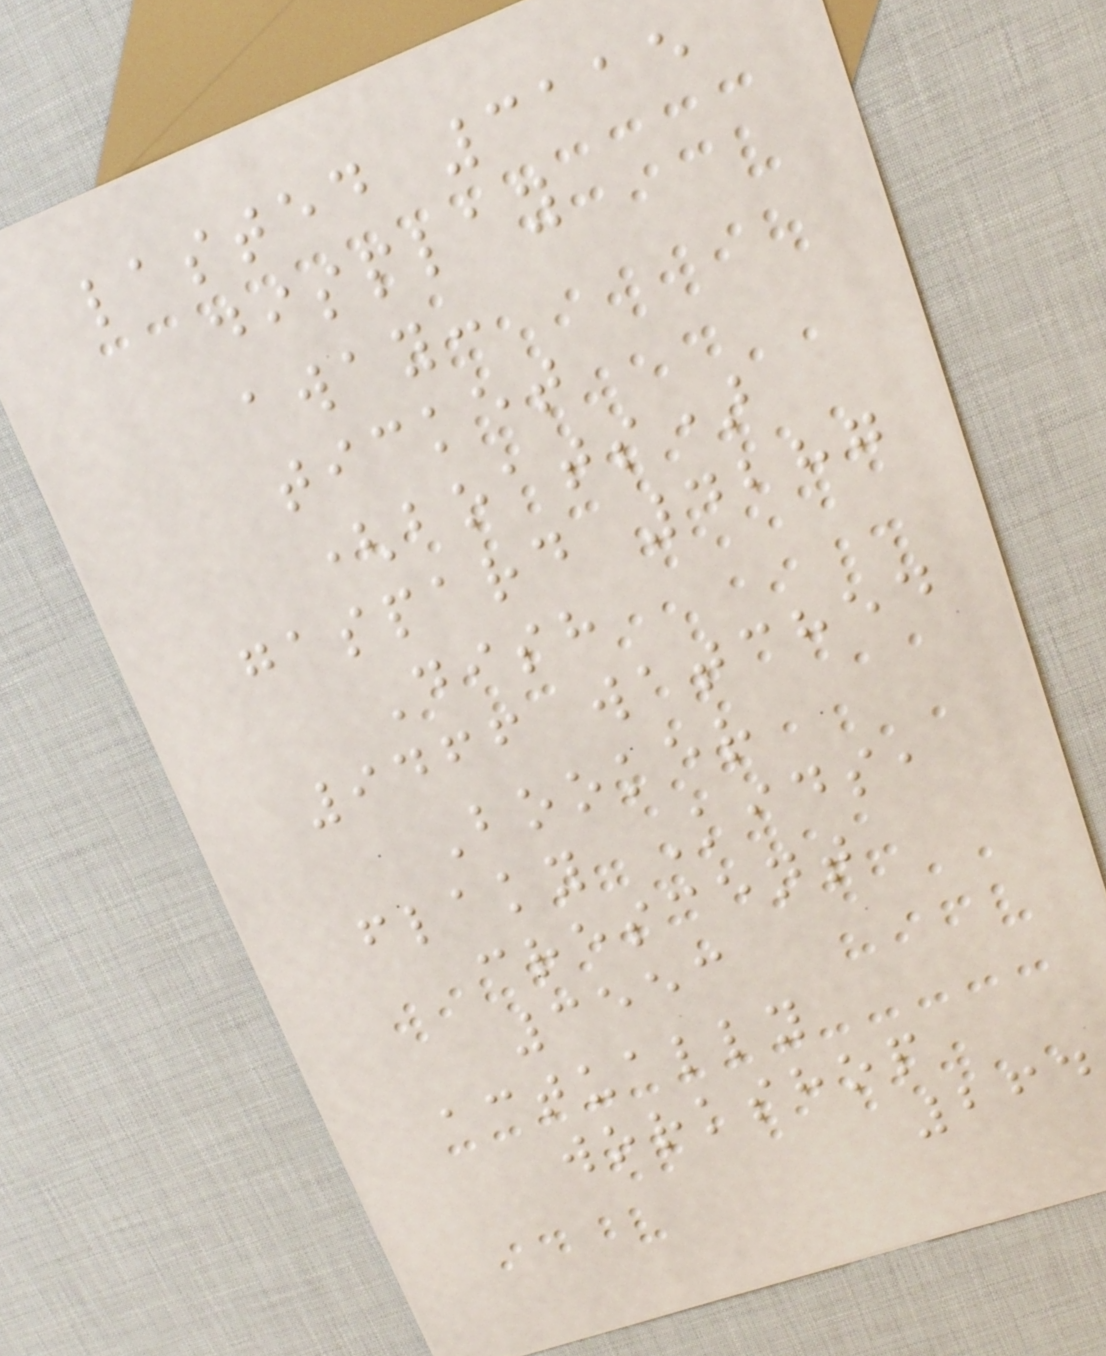lasted 3115
display
away:
ticket
(boats)
gaspard 4287
Dish
9466 watched
Booker
flaky Kids,
crescent
3553
actually
workshop
264
